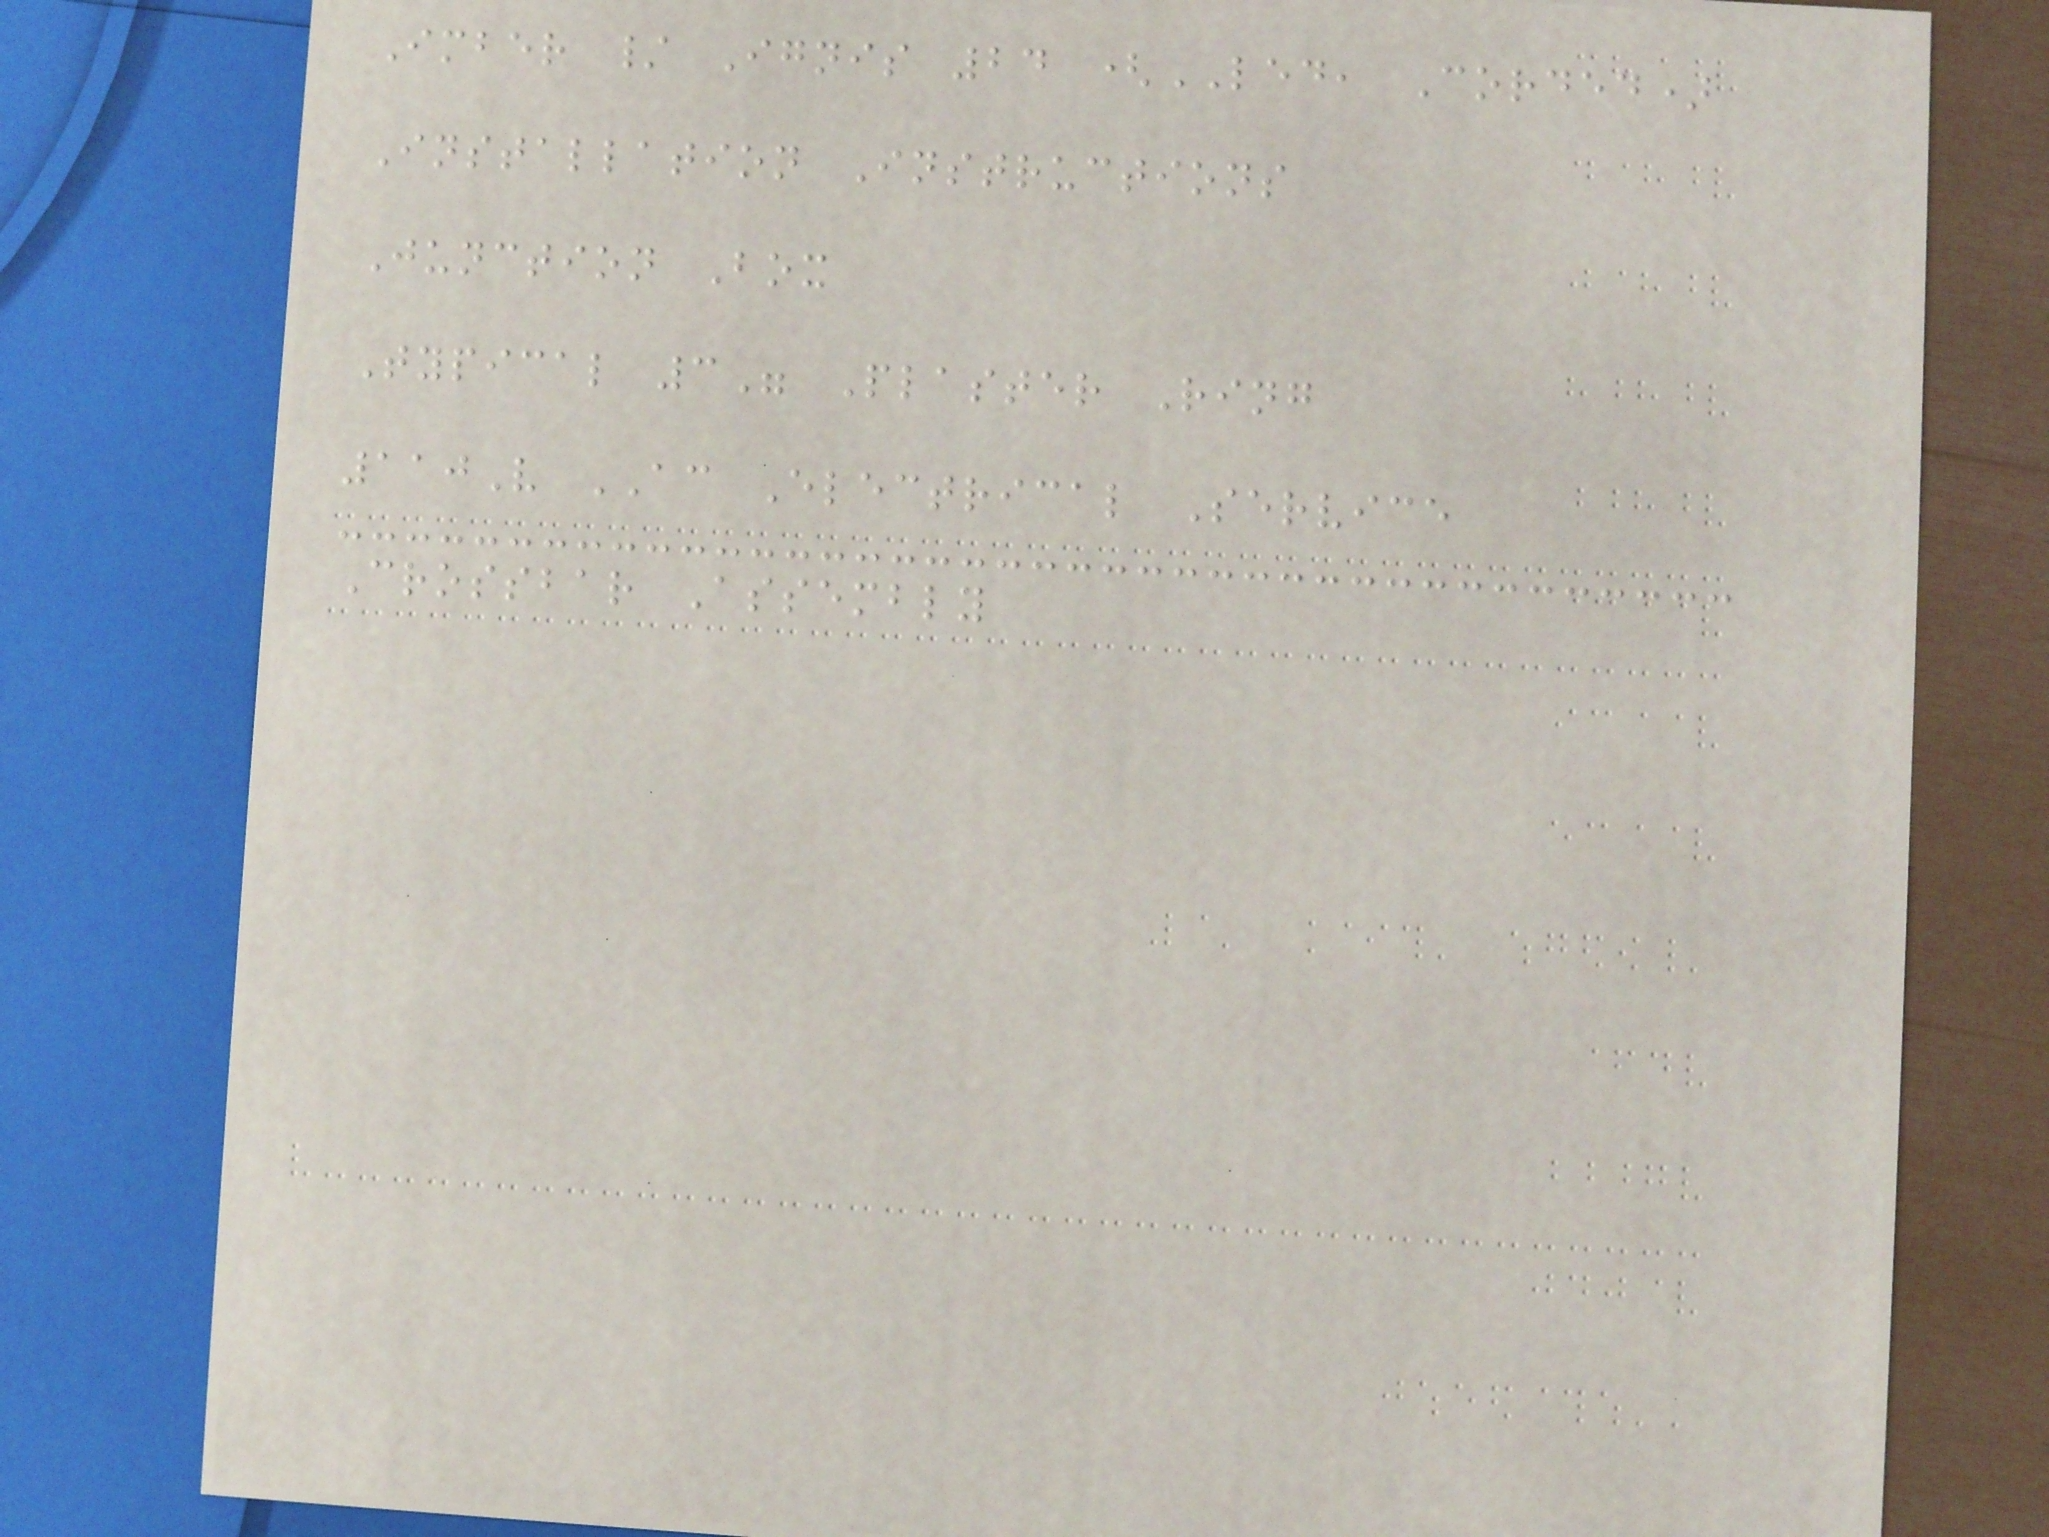Imber / Ignis 24 (LED, Corded)
Installation Instructions
Junction Box
Typical 3" Plaster Ring
110V AC Electrical Service
Crossbar Assembly
